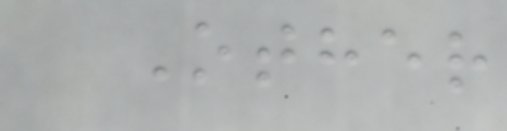Other
